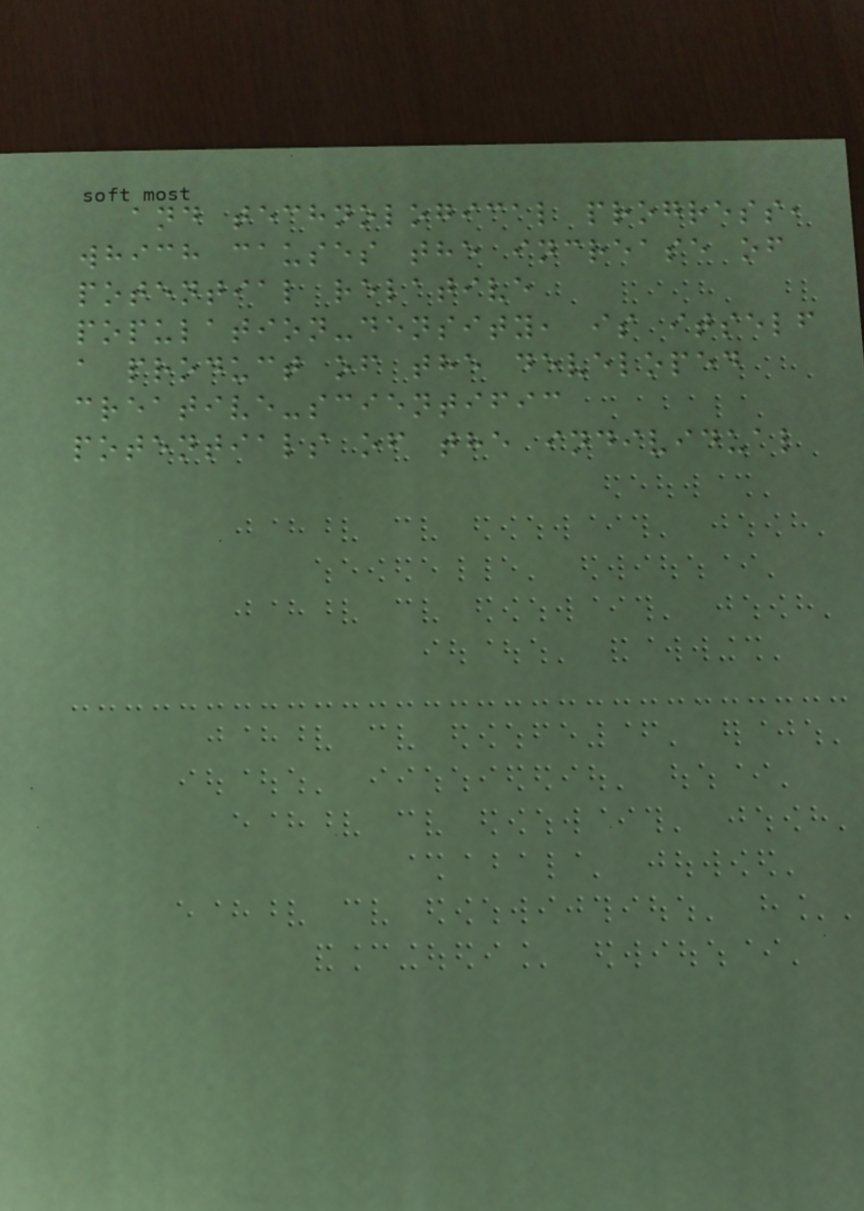and technological progress,
which causes the increase of
potential relative
population-density, is itself
a product of the developed
creative-scientific
potentials of the individual
